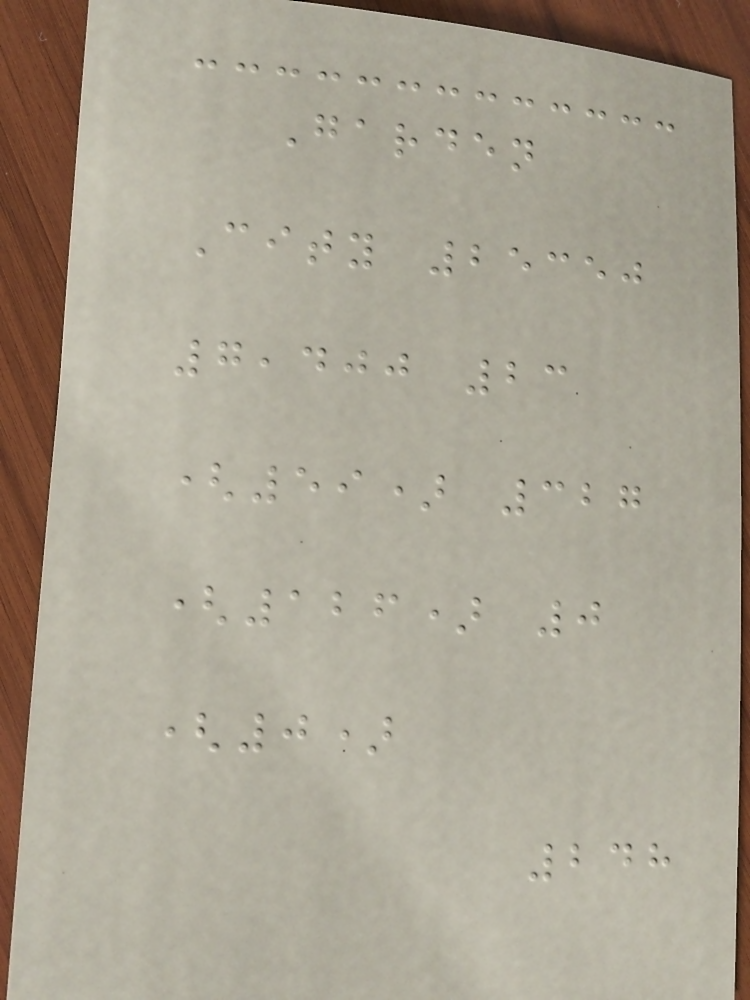Garden
City 25350
7,400 23
(59) 327
(126) 0
(0)
248
